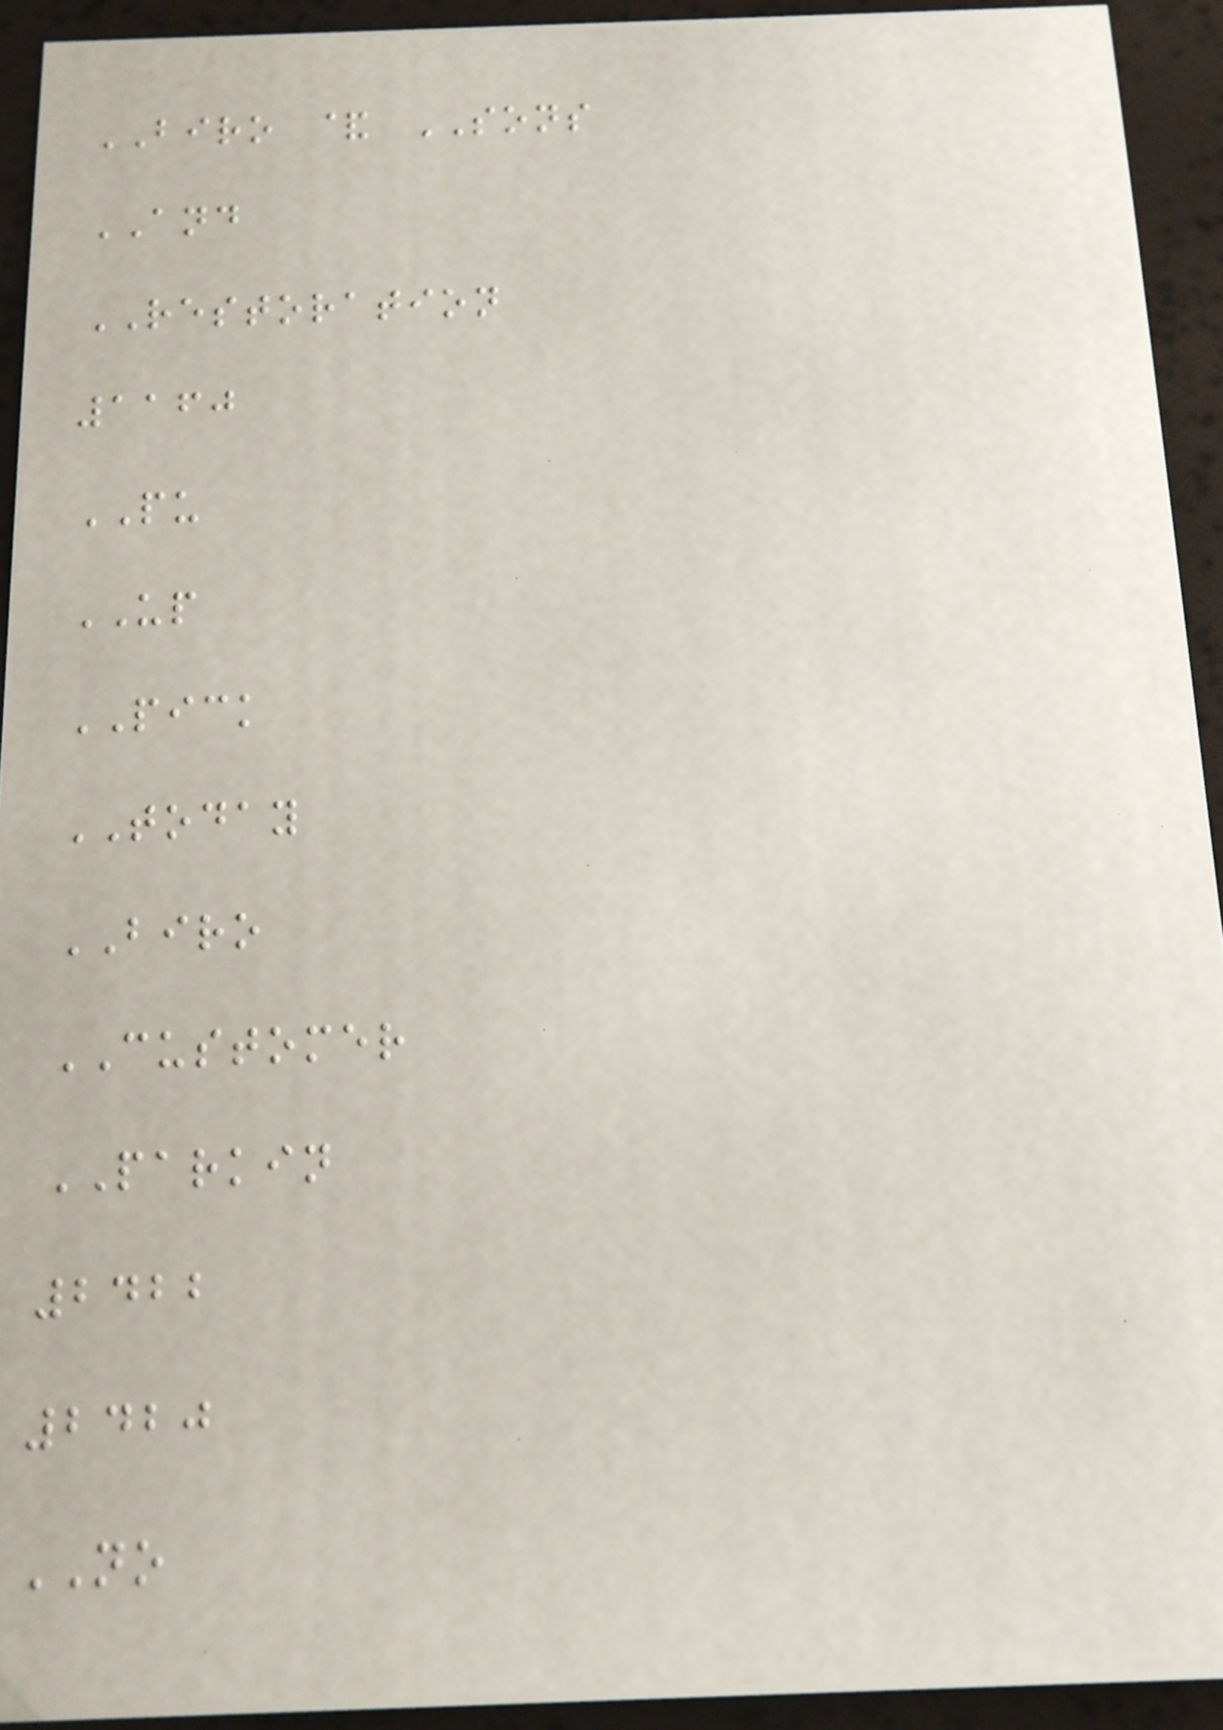BIRO & SONS
AND
RESTORATION
1160
PU
UP
PICK
TODAY
BIRO
CUSTOMER
PARKIN
2422
2420
NO
